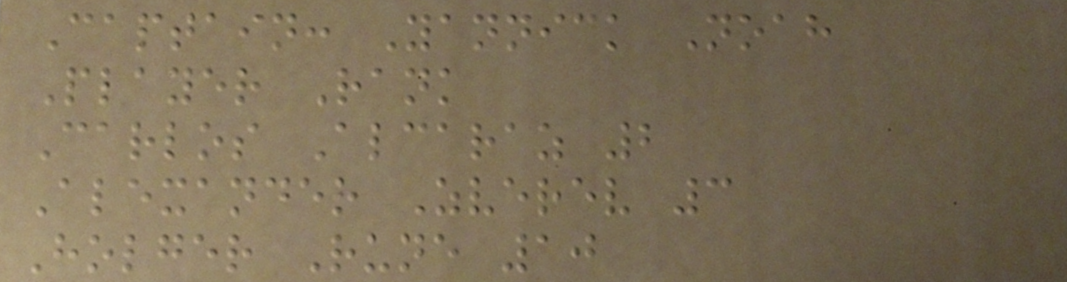Captain: Yannick Noah
Player Rank
Carlos Alcaraz 2
Alexander Zverev 3
Holger Rune 10
